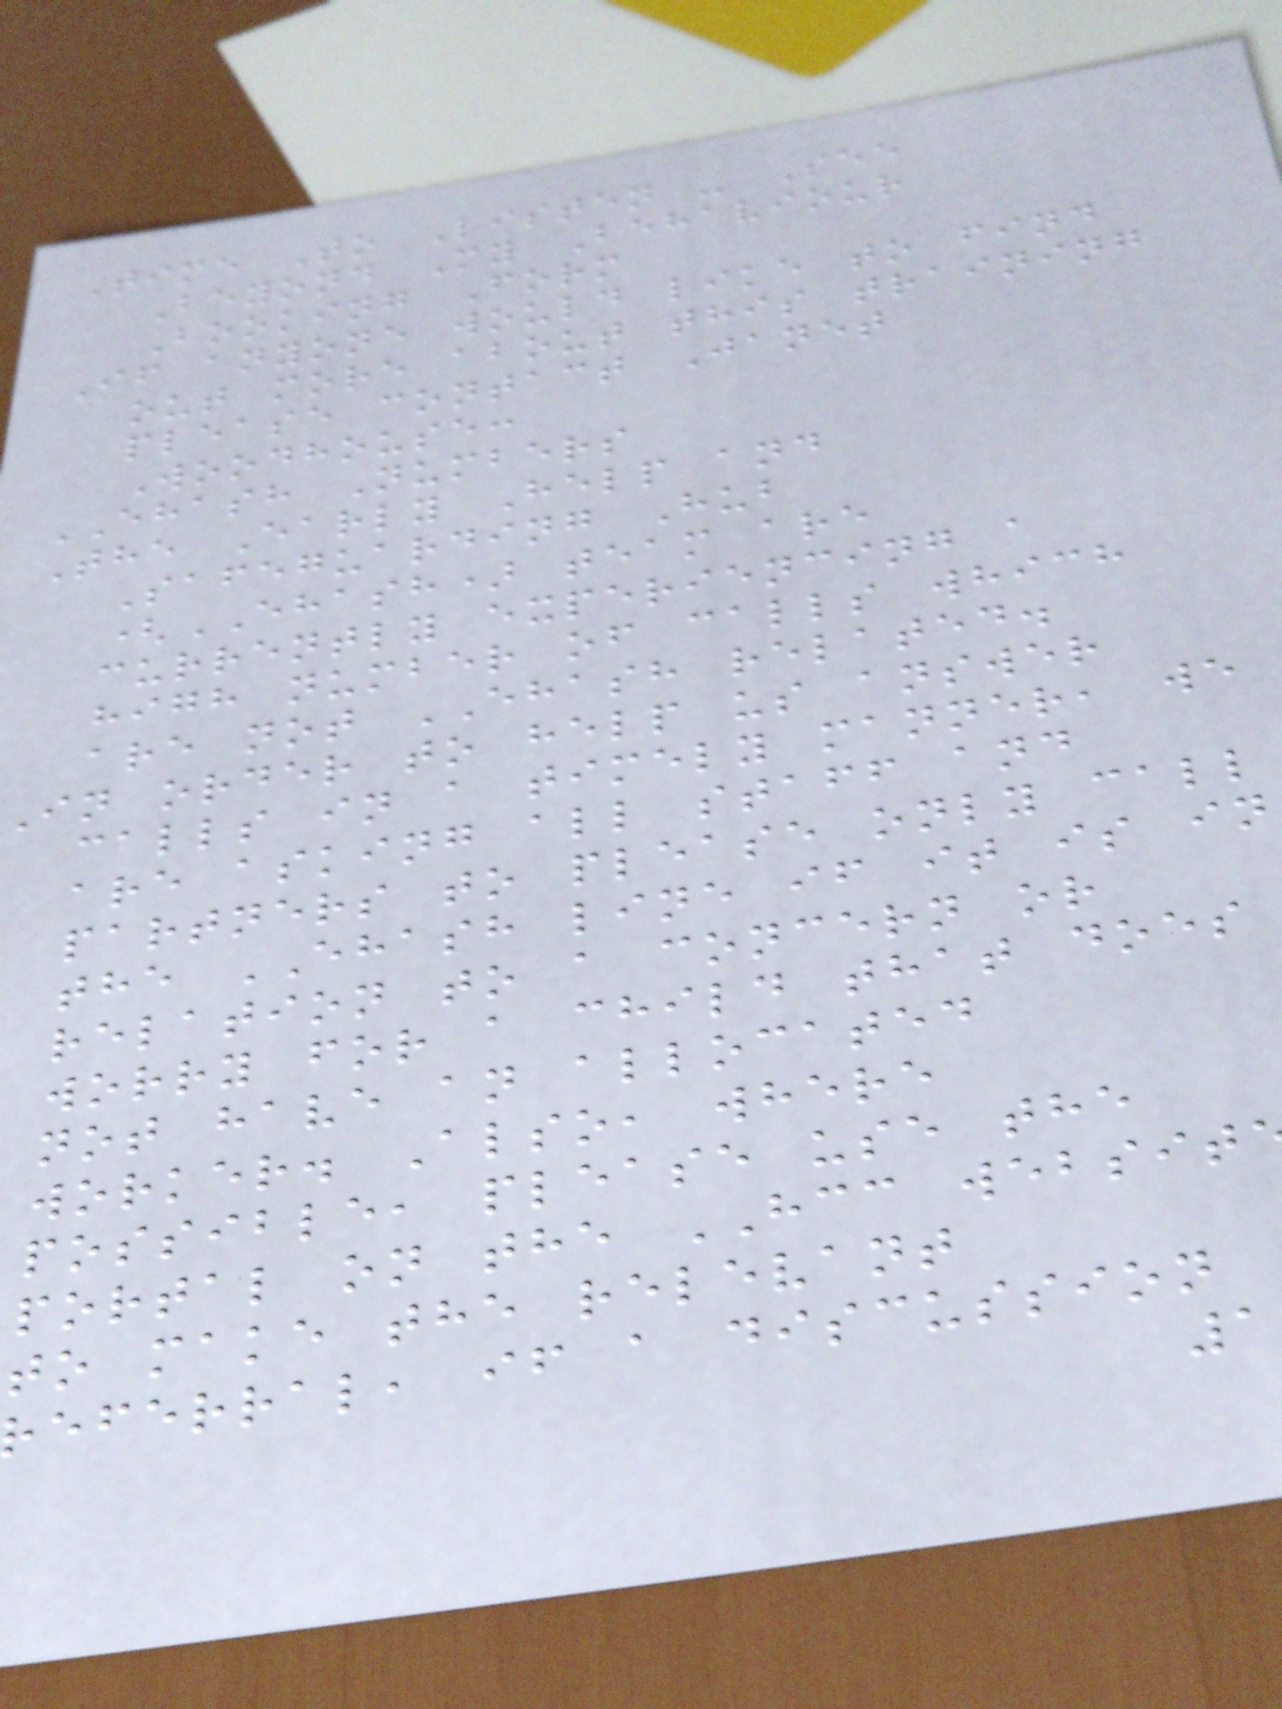Time To Listen - See
Beyond My Behaviour
Booking Form
If anyone would like to find
out more about this training
please contact Janet
Woodhouse:
EHASH Numbers
The Early Help and
Safeguarding Hub
(EHASH) team are
currently experiencing a
high number of calls which
are not EHASH related.
in order to help us answer
calls in a timely manner, we
are asking all staff and
partners to please only call
the EHASH line if it is in
relation to a concern or
worry for a child that does
not have an allocated
worker. Also, where
possible, please use the
portal on the HCC websit
to make the relevant
eferral, if a discussion
